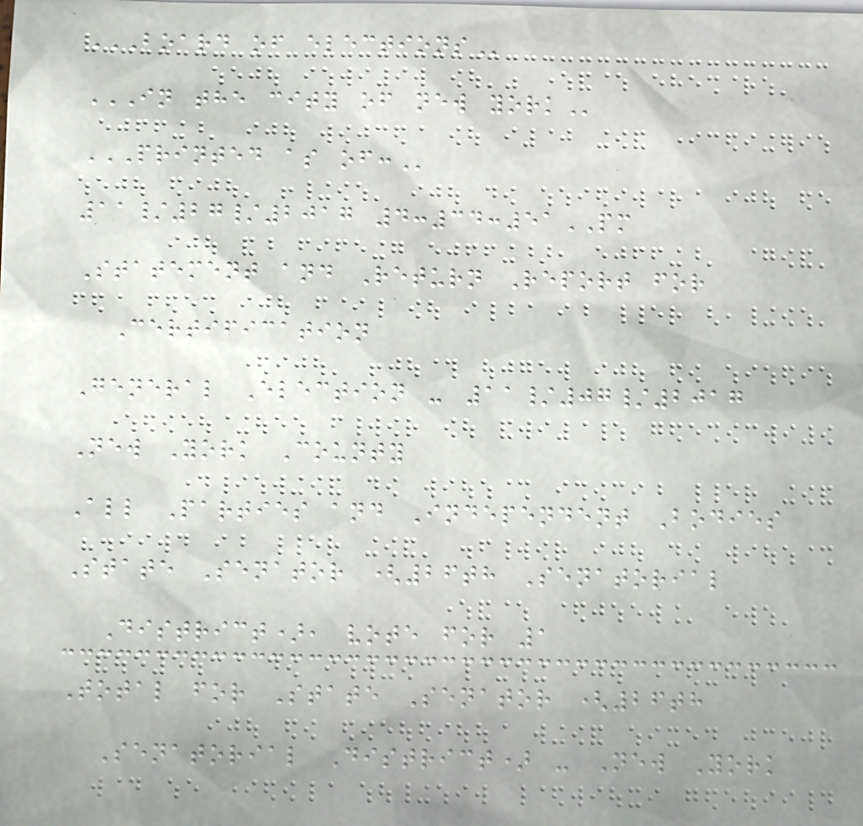BOARD OF ELECTIONS
IN THE CITY OF NEW YORK
PRINTED AS OF:
11/27/2017 4:34:51PM
Statement and Return Report for
Certification
General Election - 11/07/2017
New York County
All Parties and Independent Bodies
State Senator (26th Senatorial
District), vote for 1
Total for State Senator (26th
Senatorial District) - New York
